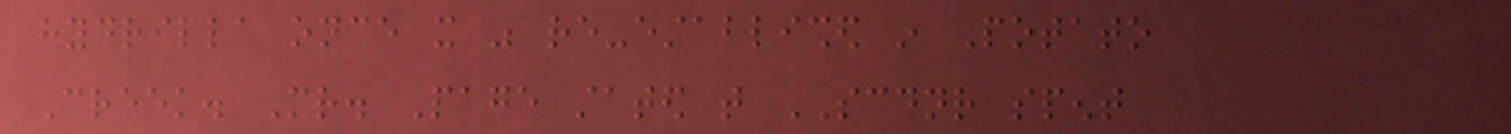hydrilla once it was re-established in Potato
Creek. Mr. Page stated that SCDNR spent
